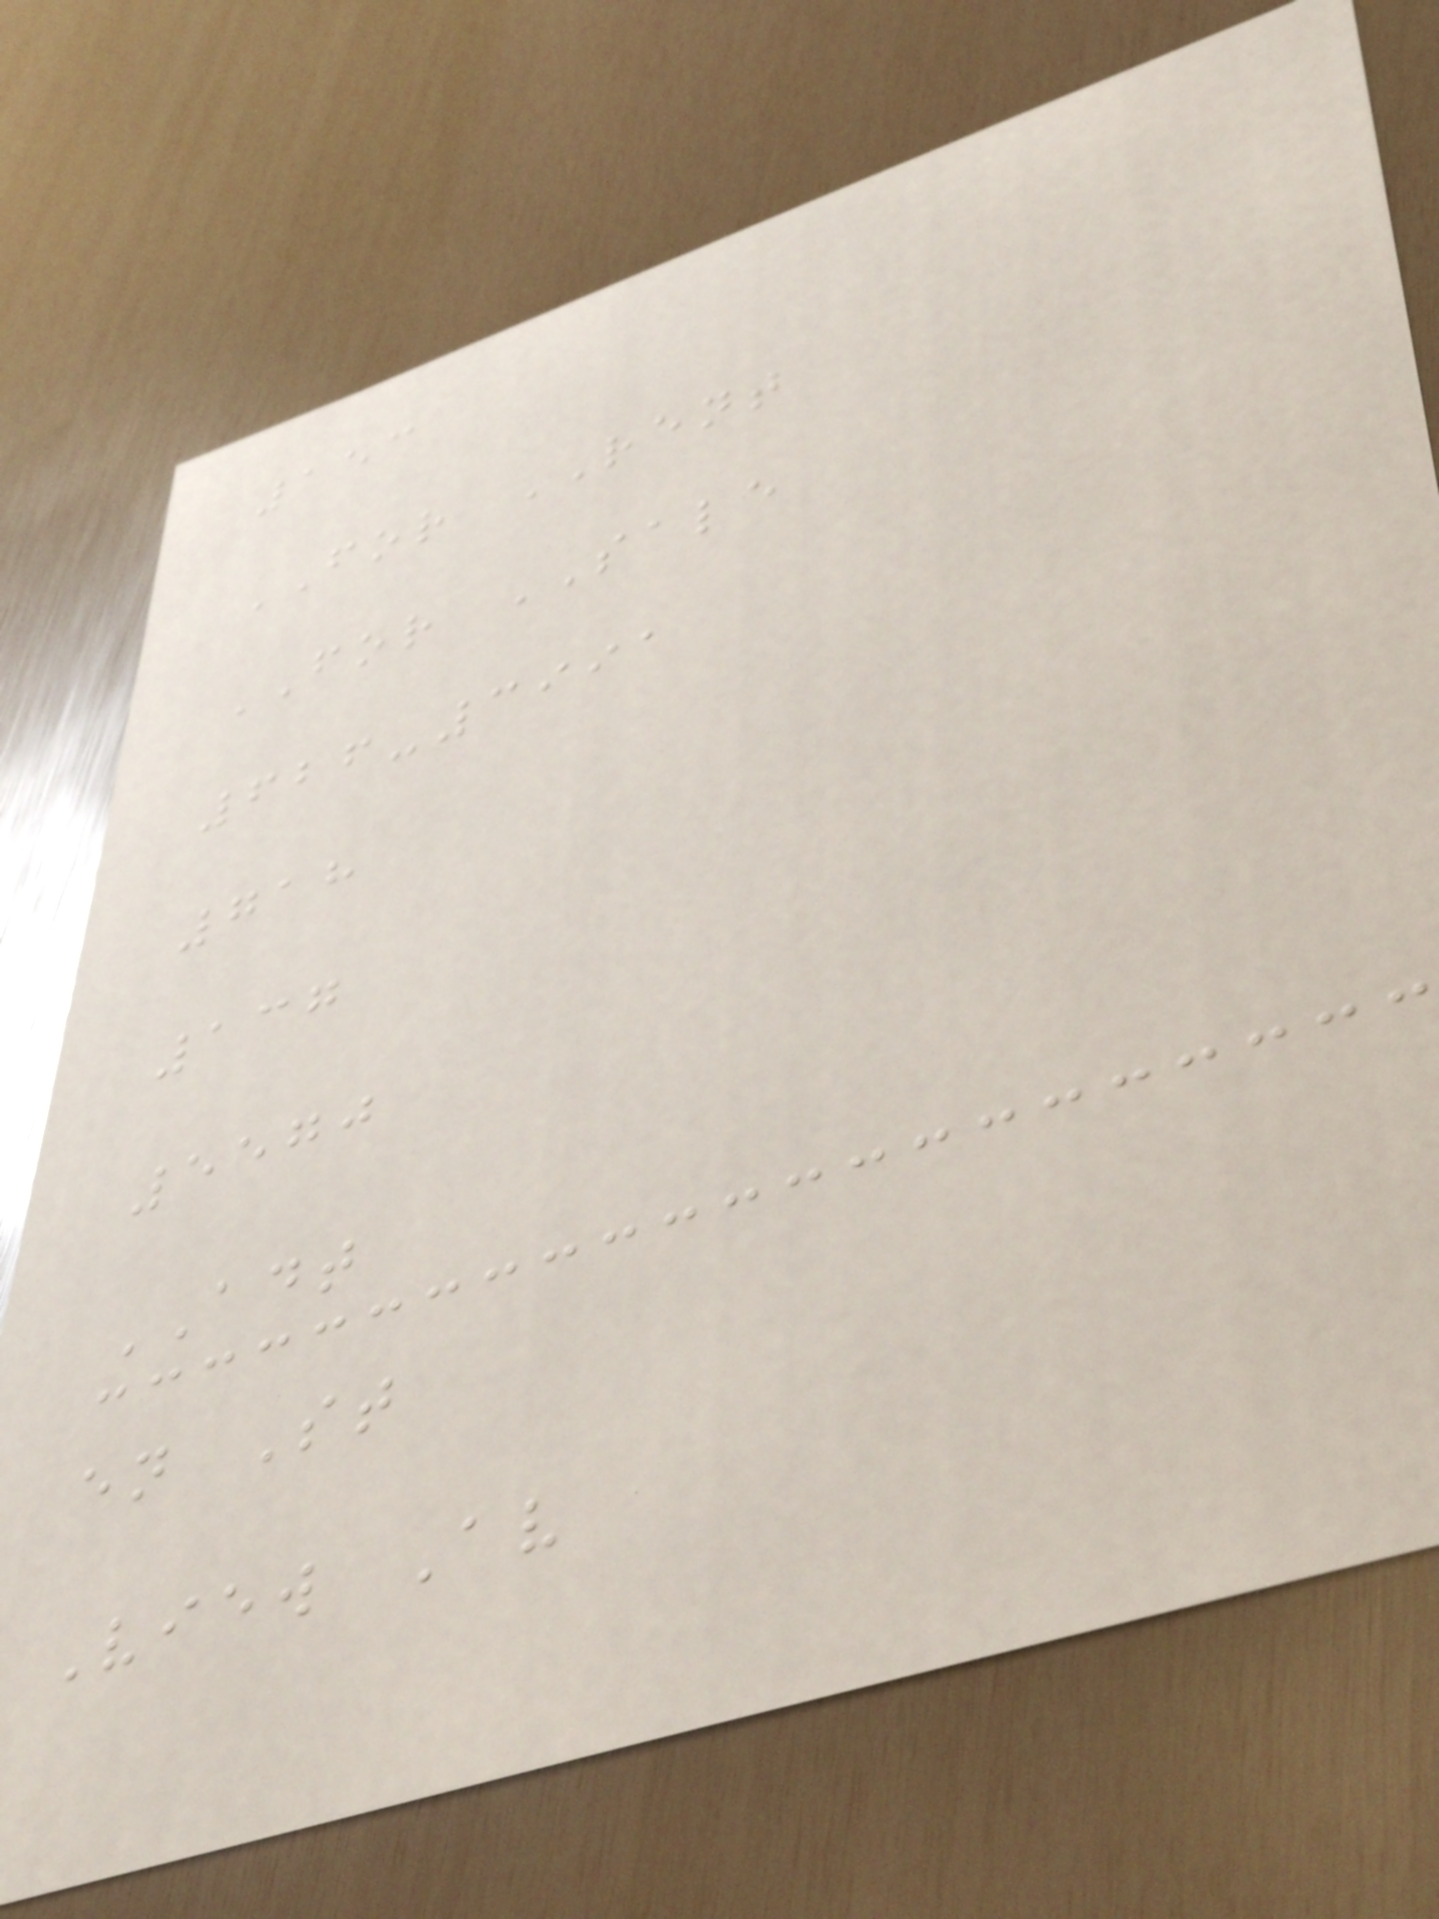153
FOR RENT
FOR SALE
626-3991
718
137
5570
ADT
en St
View Av
